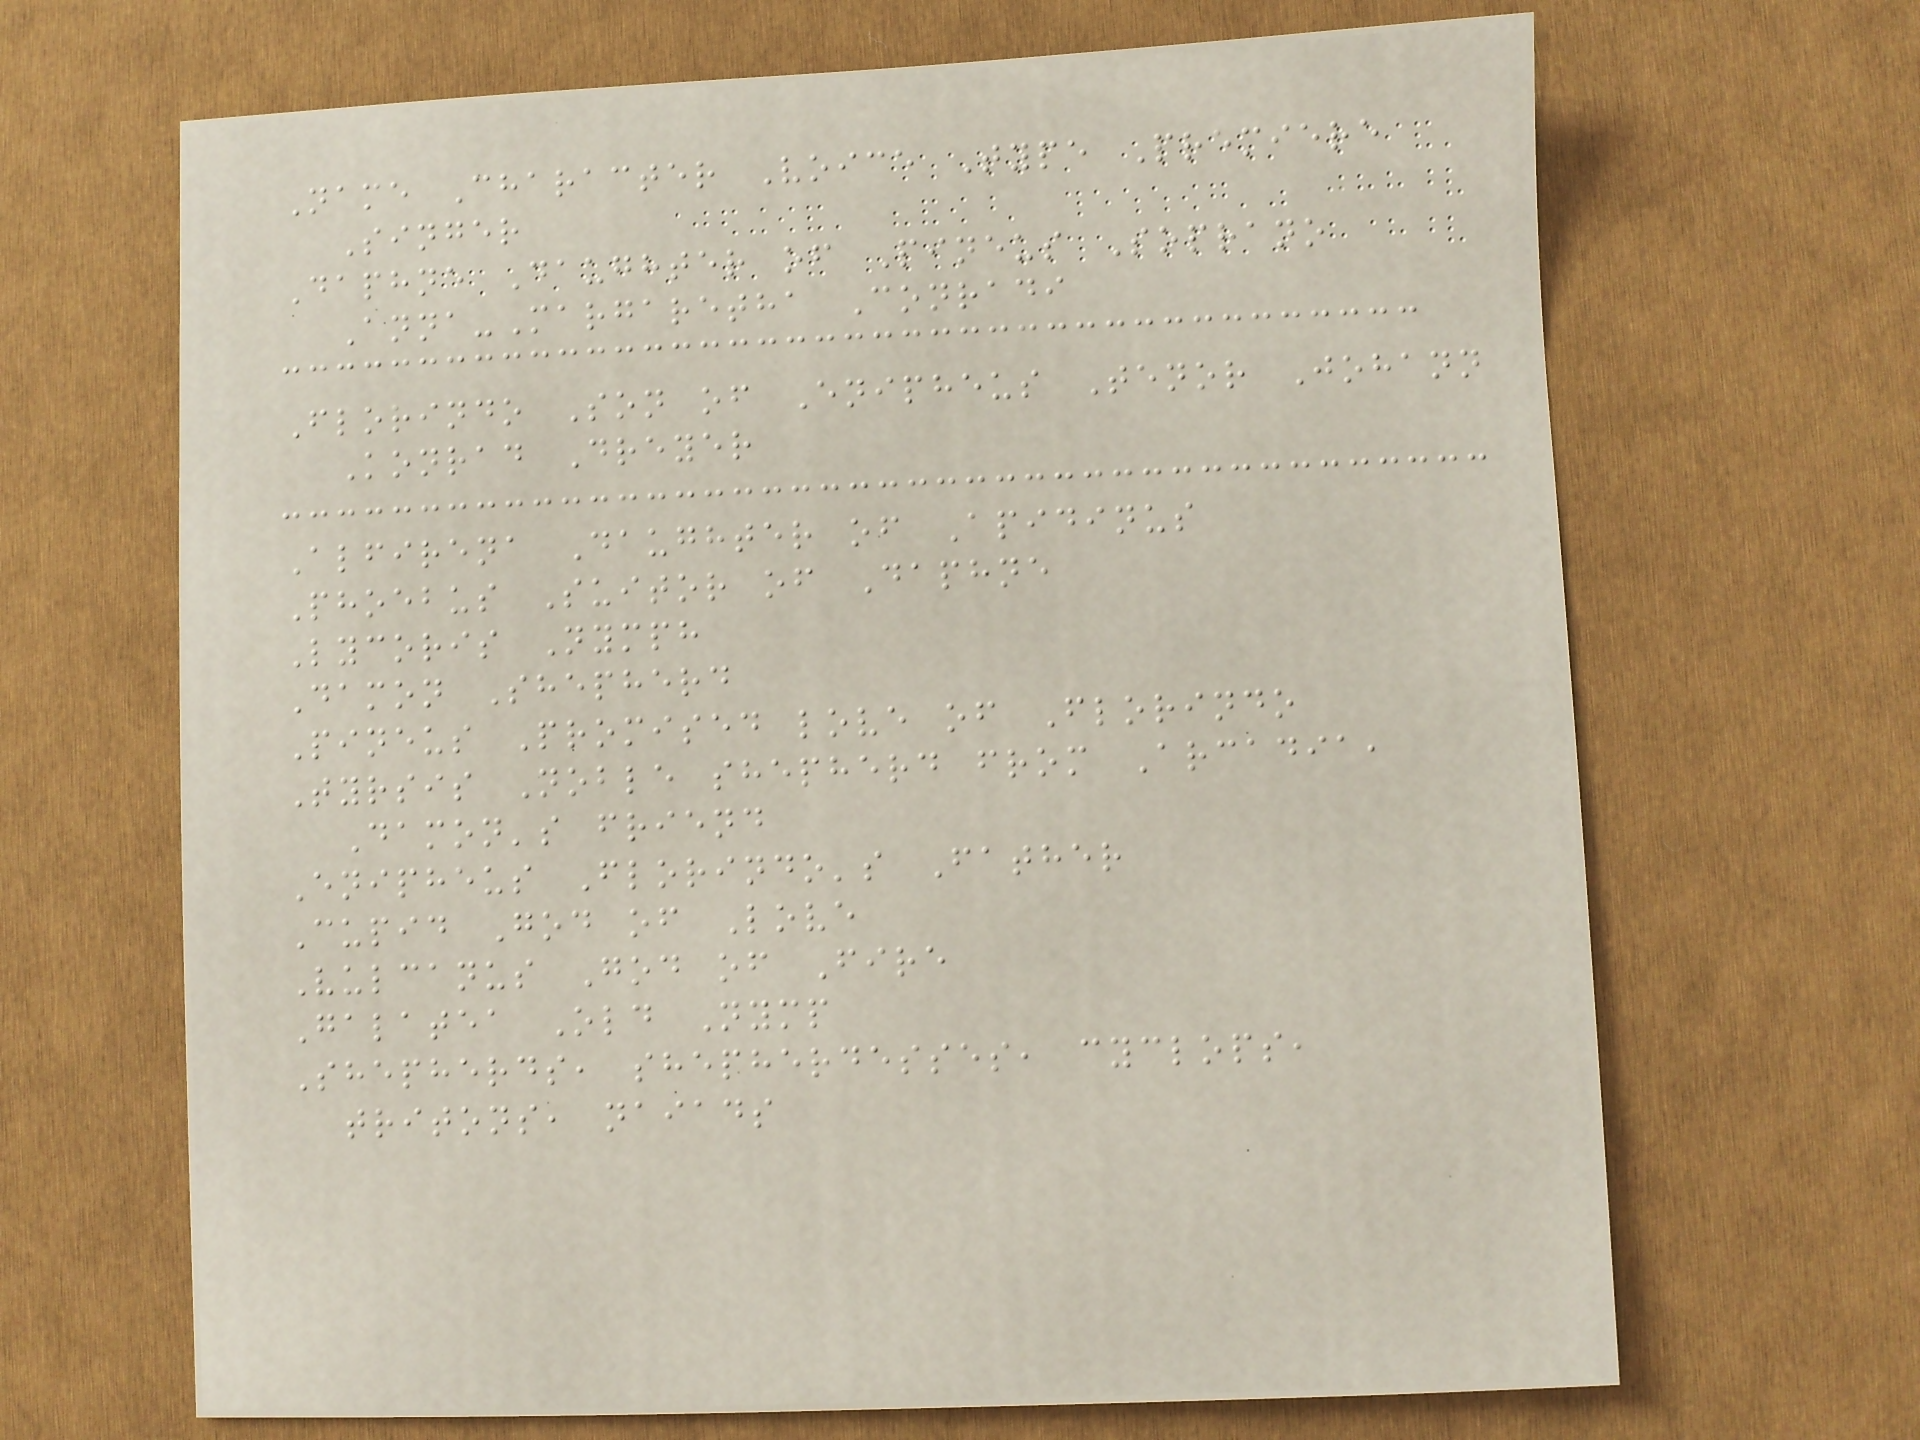Name Character Voice Type Premiere
Singer
Daphne Daughter of Pineus Soprano
Anna-Margaretha Conradi
Florindo Son of Enipheus Tenor Johann
Konrad Dreyer
Alfirena Daughter of Apidinus
Phoebus Suitor of Daphne
Lycoris Nymph
Damon Shepherd
Pineus Promised love of Florindo
Tyrsis Noble shepherd from Arcadia,
Damon's friend
Enipheus Florindo's Father
Cupid God of Love
Vulcanus God of Fire
Galatea Old Nymp
Shepherds, shepherdesses, cyclops,
tritons, naiads
